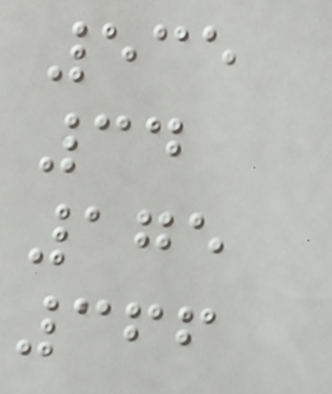535
34
175
366
